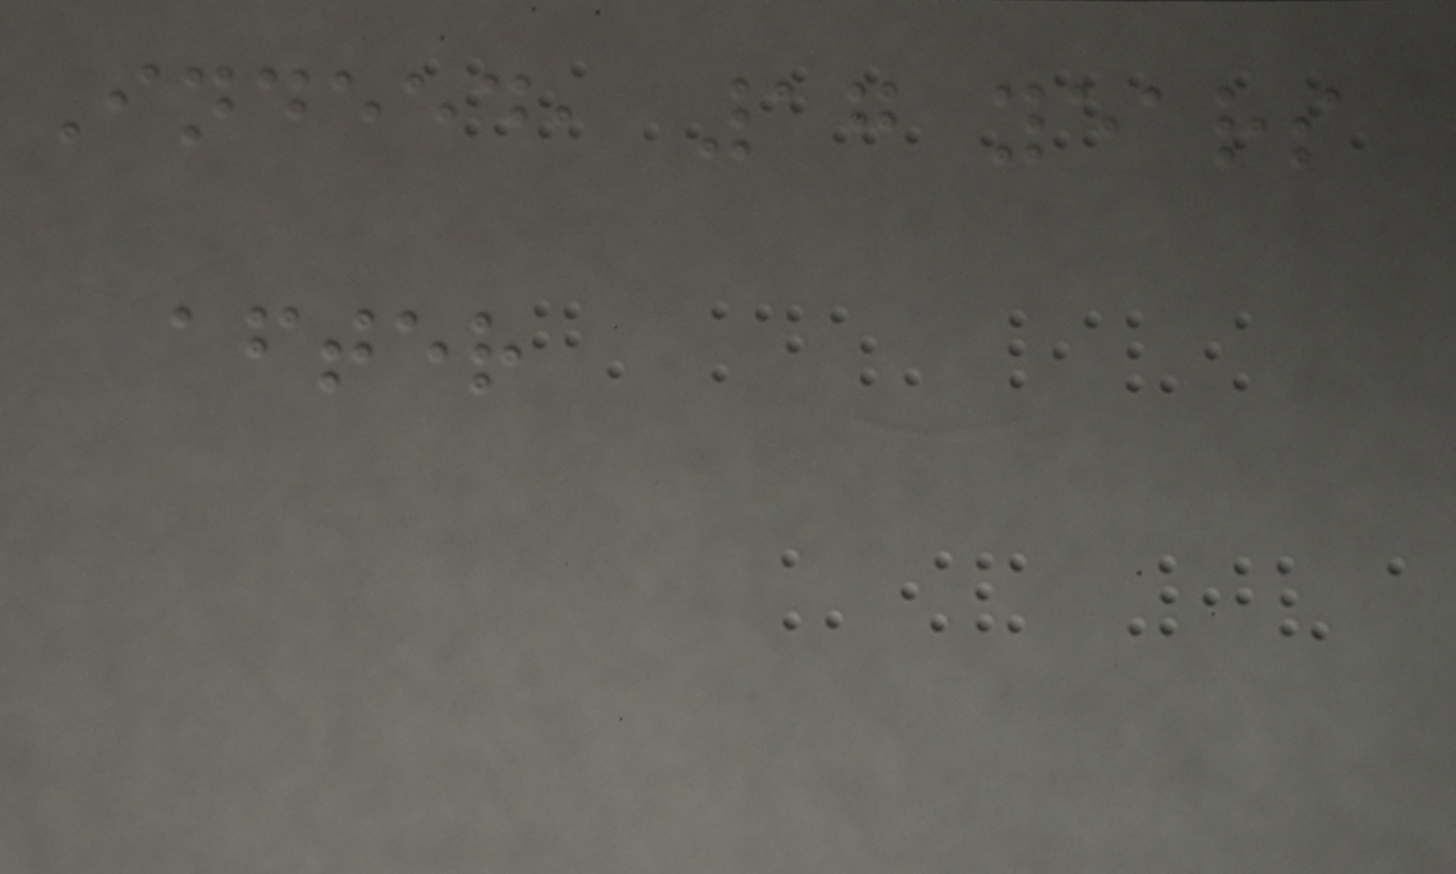Indeed, 17 years
after
